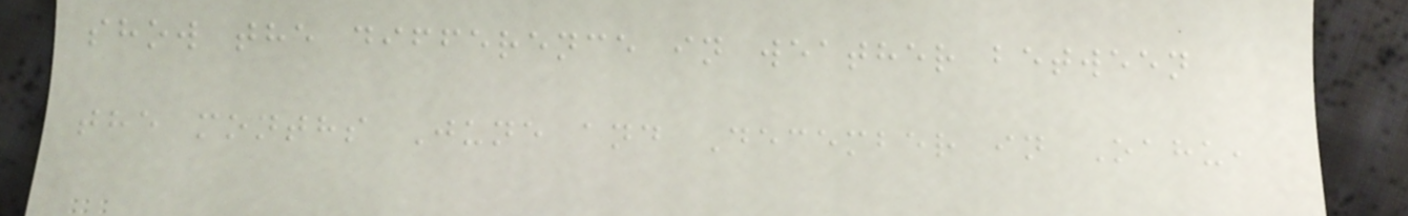show the difference in weather between
the months June and December in Oahu,
